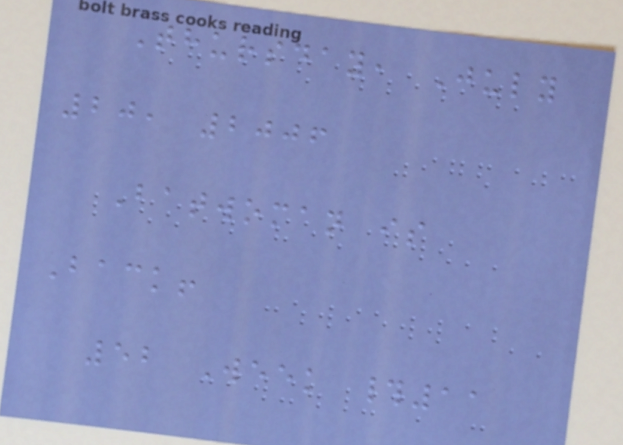Thursday, July
20, 2006
Batwoman is
Back!
52 Week #11
